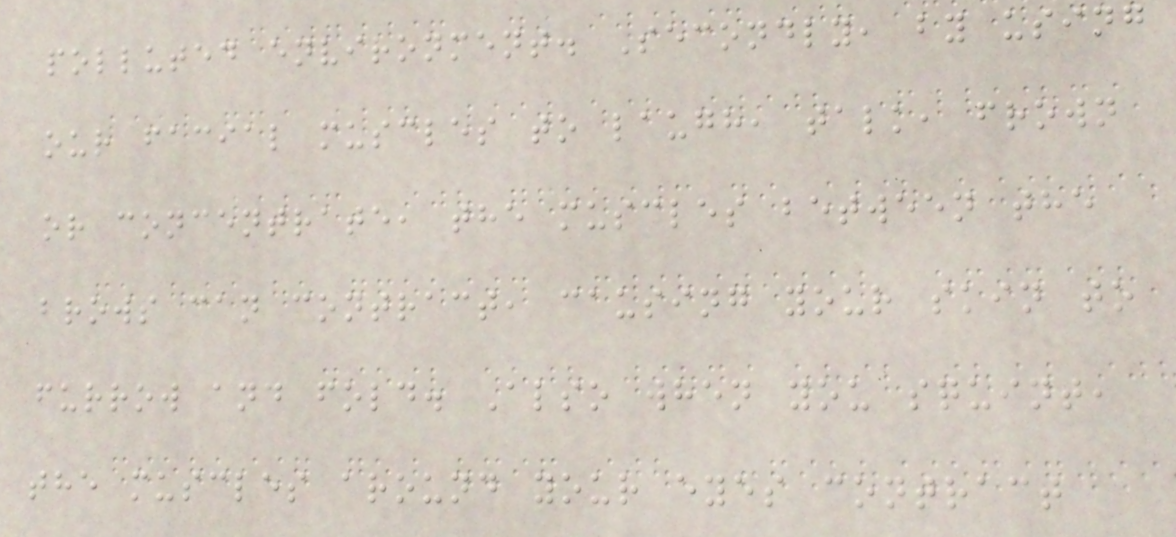polluted environment. Secondly, by using
our facial muscles to laugh, talk, frown
or concentrate, the muscles between the
brows can contract, causing your skin to
furrow and fold. Also when you squint,
the muscles around your eyes contract
